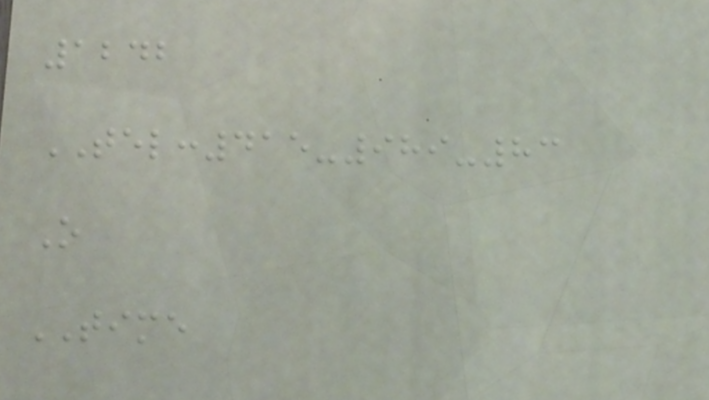1242
TEL:415-989-83
O
TIME
